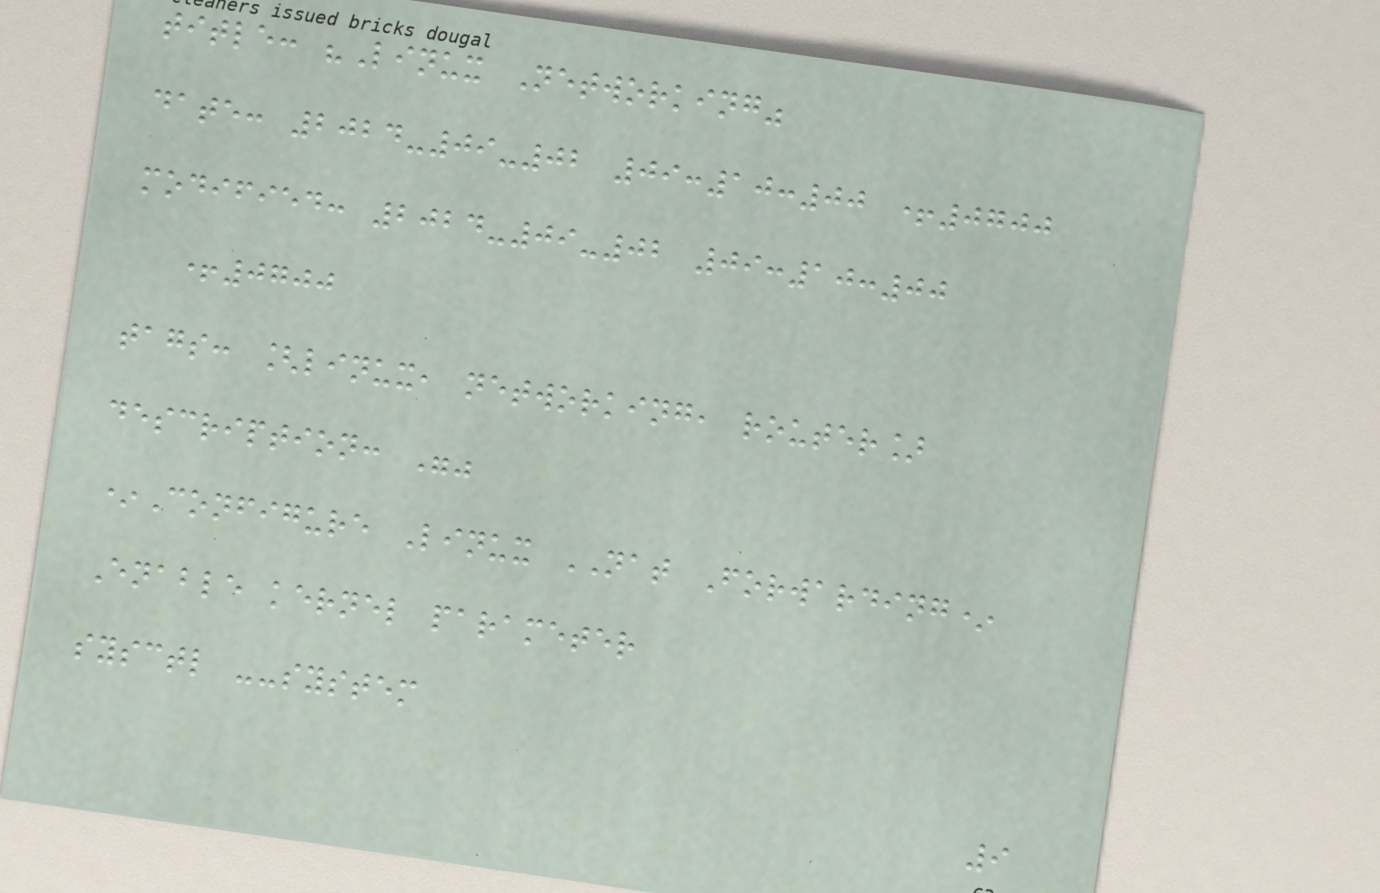title: "Linux Networking"
date: 2024-09-02 09:10:00 +0700
modified: 2024-09-02 09:10:00
+0700
tags: [linux, networking, router]
description: ""
*Configure Linux NAT Forwarding*
Enable kernel parameter
sysctl --system
9
